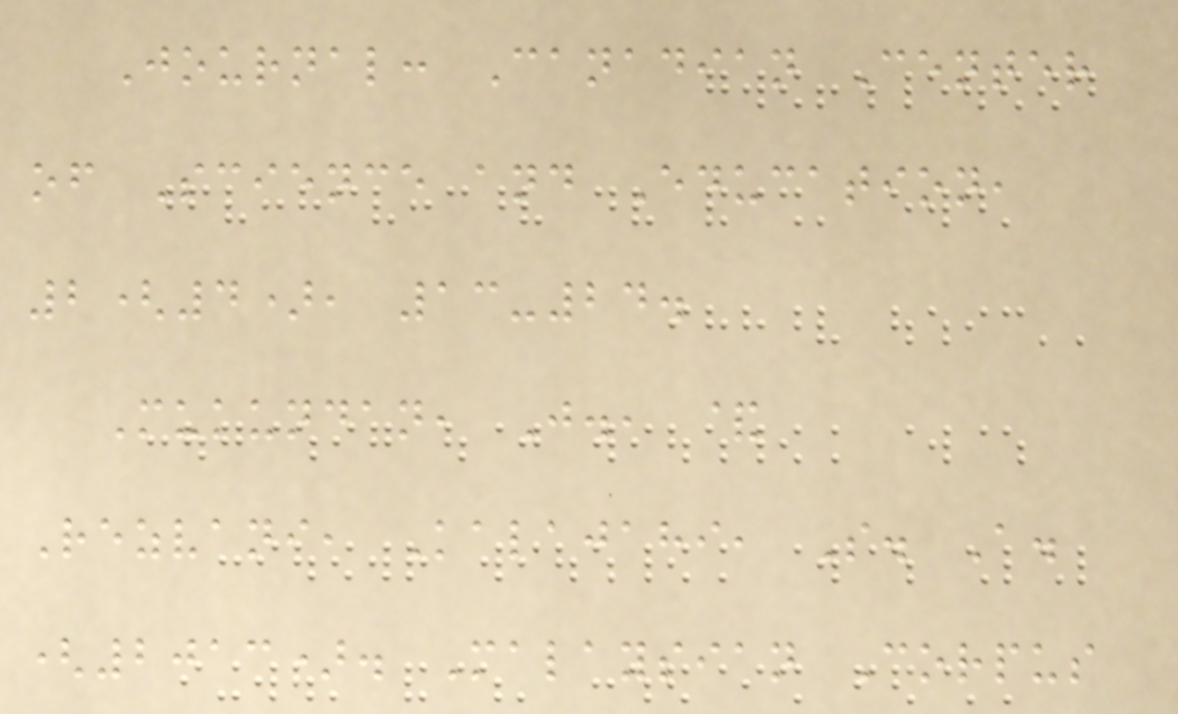Journal: Canadian Center
of Science and Education,
2(4), 13-24.
Mukundan, J., &
Rezvani, Kalajahi, S. A.
(2013). Malaysian Corpus
